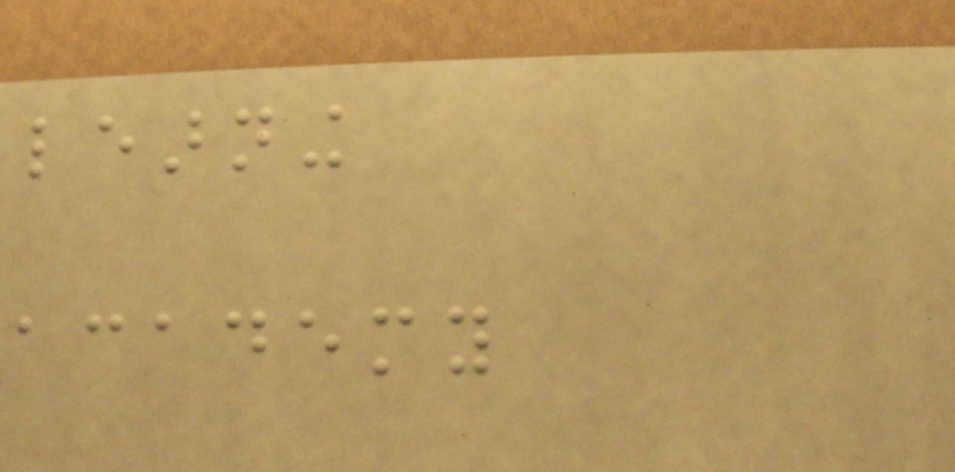learning
academy
